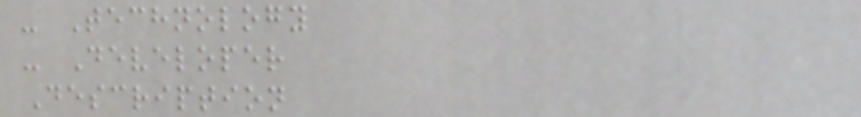- Technology
- Developer
Description
